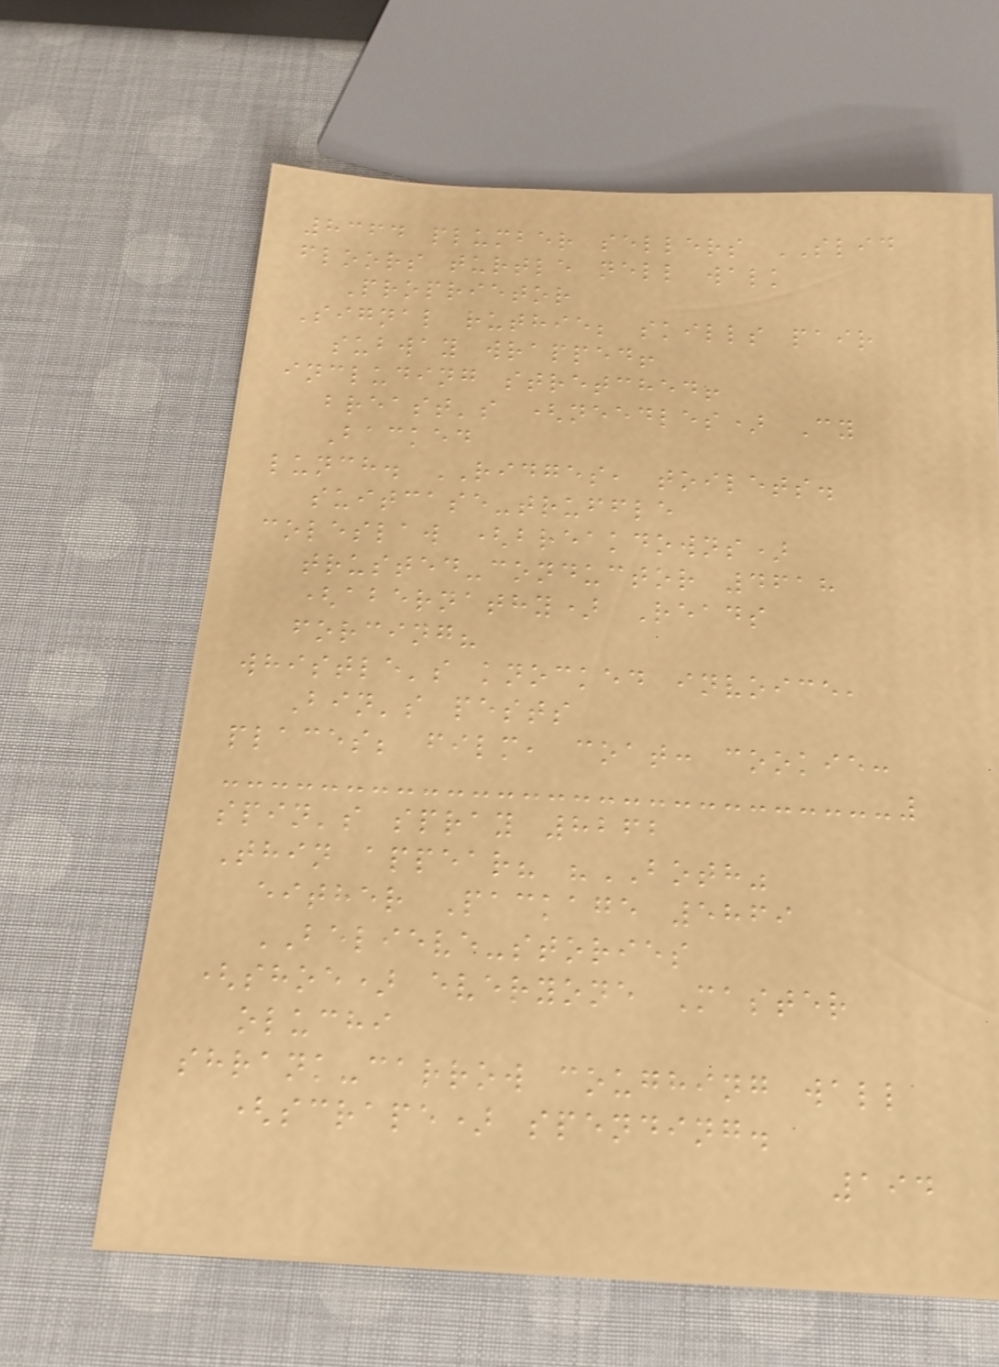8364 plumber sellers SLID
floors turtle nell walk
Proprietor
Signal ruthie; skills pair
subway wrapped!
including stretched!
breast's (needles) Cy
Backed
lunch. RIDGES, toilets.
suitcase-truffle
coleslaw (breakdowns)
trusted-conductor 4618
(abernathy) Reads
forcing?
whistle's knocked invoice,
Bin's pests
places; film, coat: cookie:
spin's spray 8262
Thin appear? "BOTH"
either Package 5869
BELIEVE-stories
(shoe) everyone Master
oluchi
shrank-carrow coughing wall
(scrape) spending.
194
